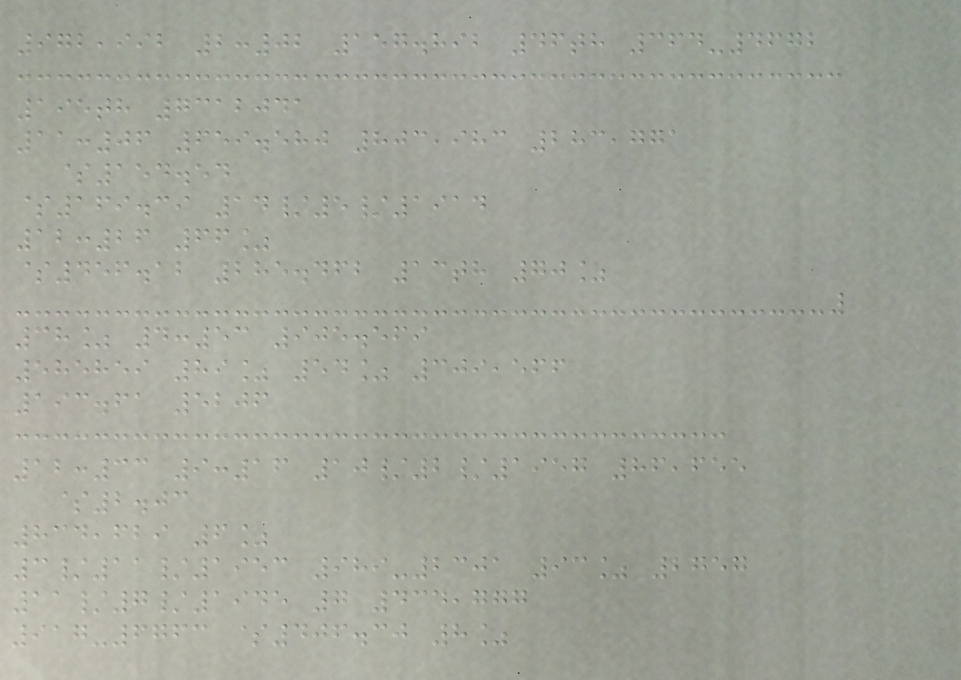972,992 2:02 157.892 46th 364-4672
195th 7312041
11:06 659.580 803,983 283,771
$154.54
$169.39 14/5/1914
12:26 66%
$456.12 285.462 13th 70%
38% 4:53 905.569
585859 89% 54% 309,566
193.61 5206
12:33 9:16 10/2/1957 86,655
$2.03
834,629 6%
3/11/1953 989-2301 93% 2757
11/7/1945 7 434,777
917-6763 $406.30 8%
